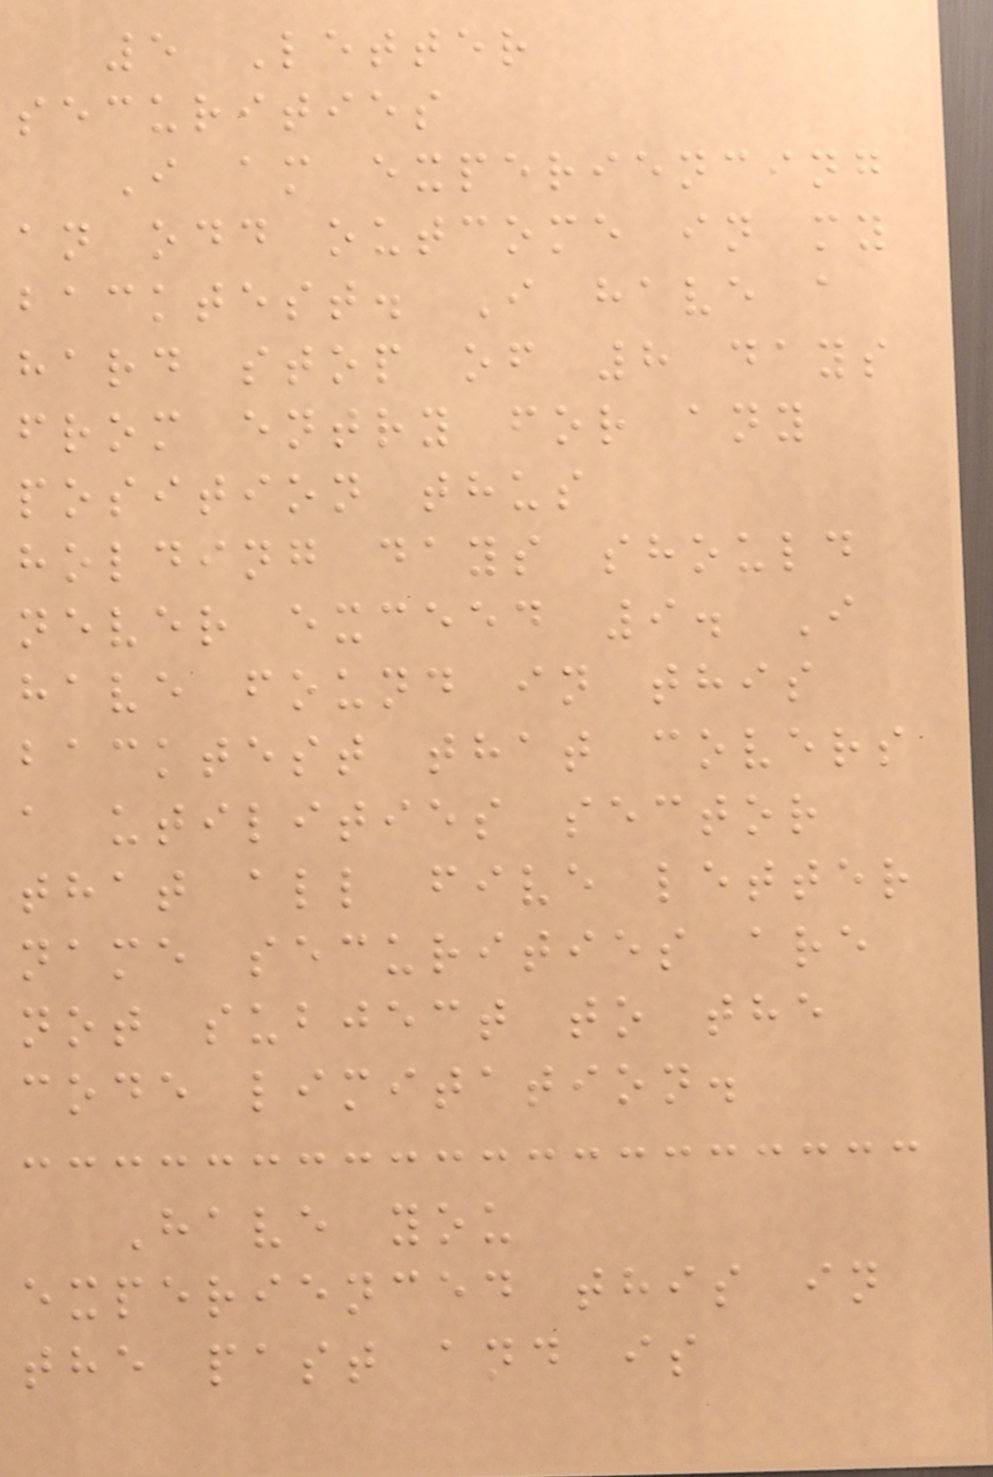5 Letter
securities
I am experiencing
an odd outcome in my
backtest. I have a
hard stop of 8 days
from entry for any
position thus
holding days should
never exceed 9. I
have found in this
backtest that covers
a utilities sector
that all five letter
name securities are
not subject to the
code limitation.
Have you
experienced this in
the past and is
